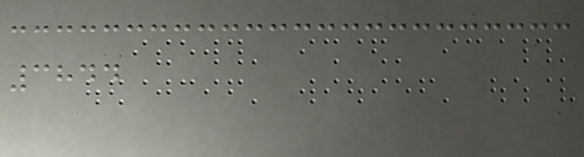3844
